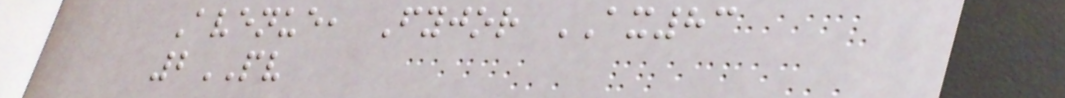Avenue, Fyjor AX83
2PV
